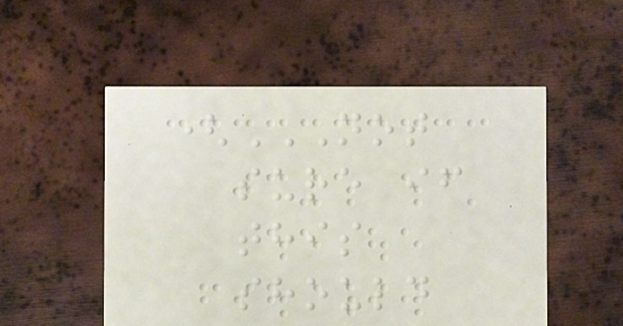(NOT
SURE IF
THIS
SHOULD
